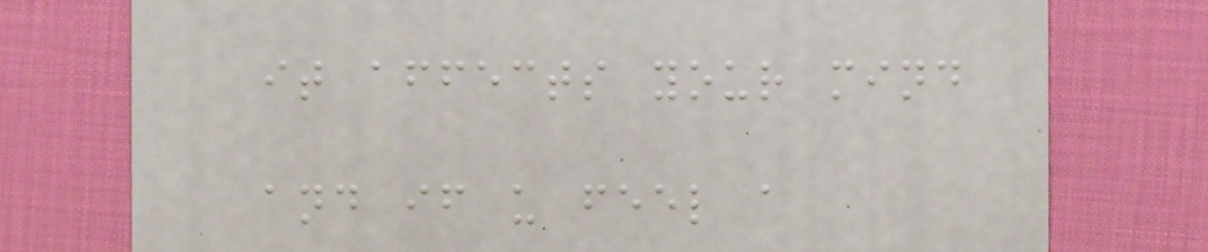it affects your mind
and if u feel a
